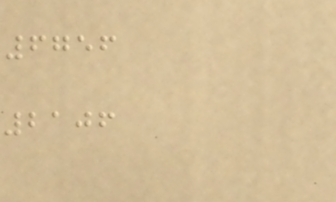6756
2106
